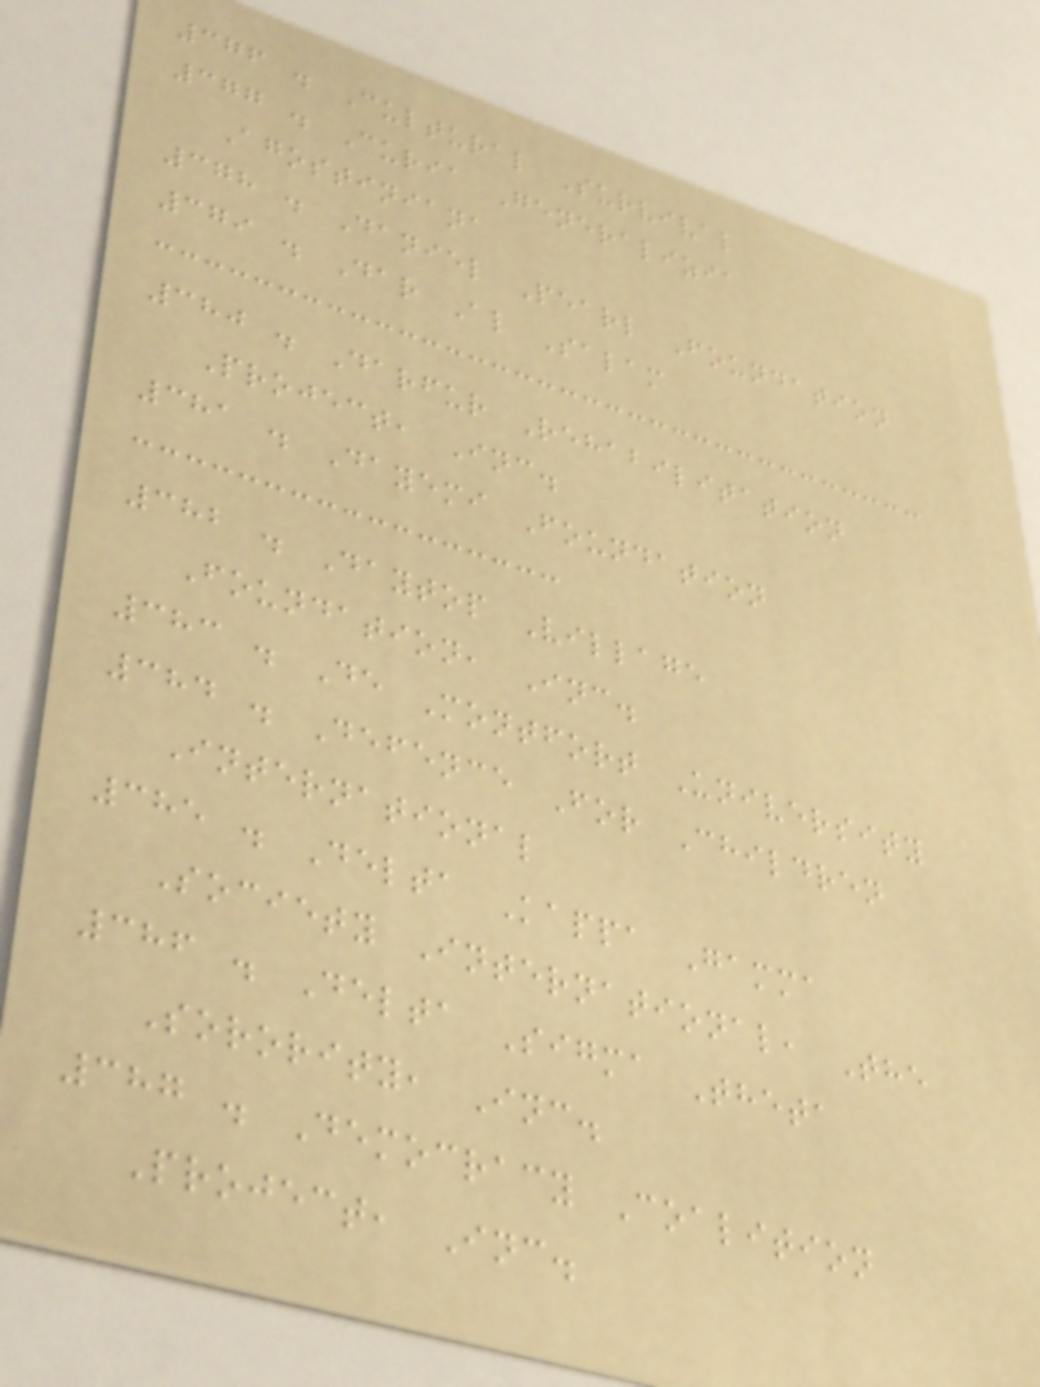376 . Cultural Survival
377 . Curia Generalizia
Agostiniana
378 . Daniel Pearl Foundation
379 . Dar Al Salam
380 . Darfur Rehabilitation
Project, Inc.
381 . Dayemi Foundation
382 . Daytop Village
Foundation, Inc.
383 . De Montfort University
384 . Defence For Children
International
385 . Delta Kappa Gamma
Society International, The
386 . Delta Sigma Theta
Sorority, Inc.
387 . Democracy Coalition
Project, Inc.
